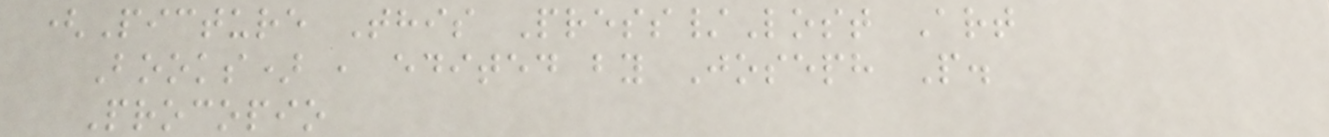(Picture This Press/Lost Art
Books) , edited by Joseph P.
Procopio
